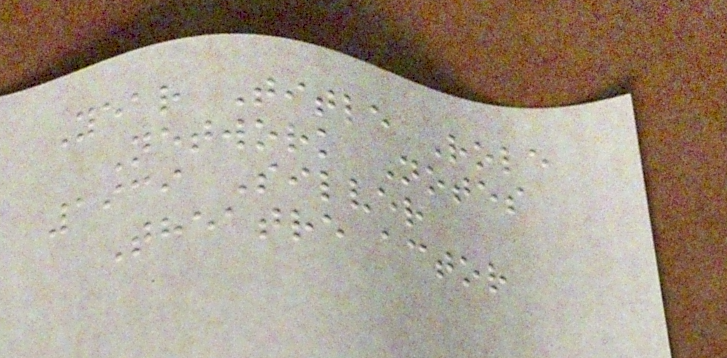Year Title Role
Network Notes
1939 Silver
Theatre actor
